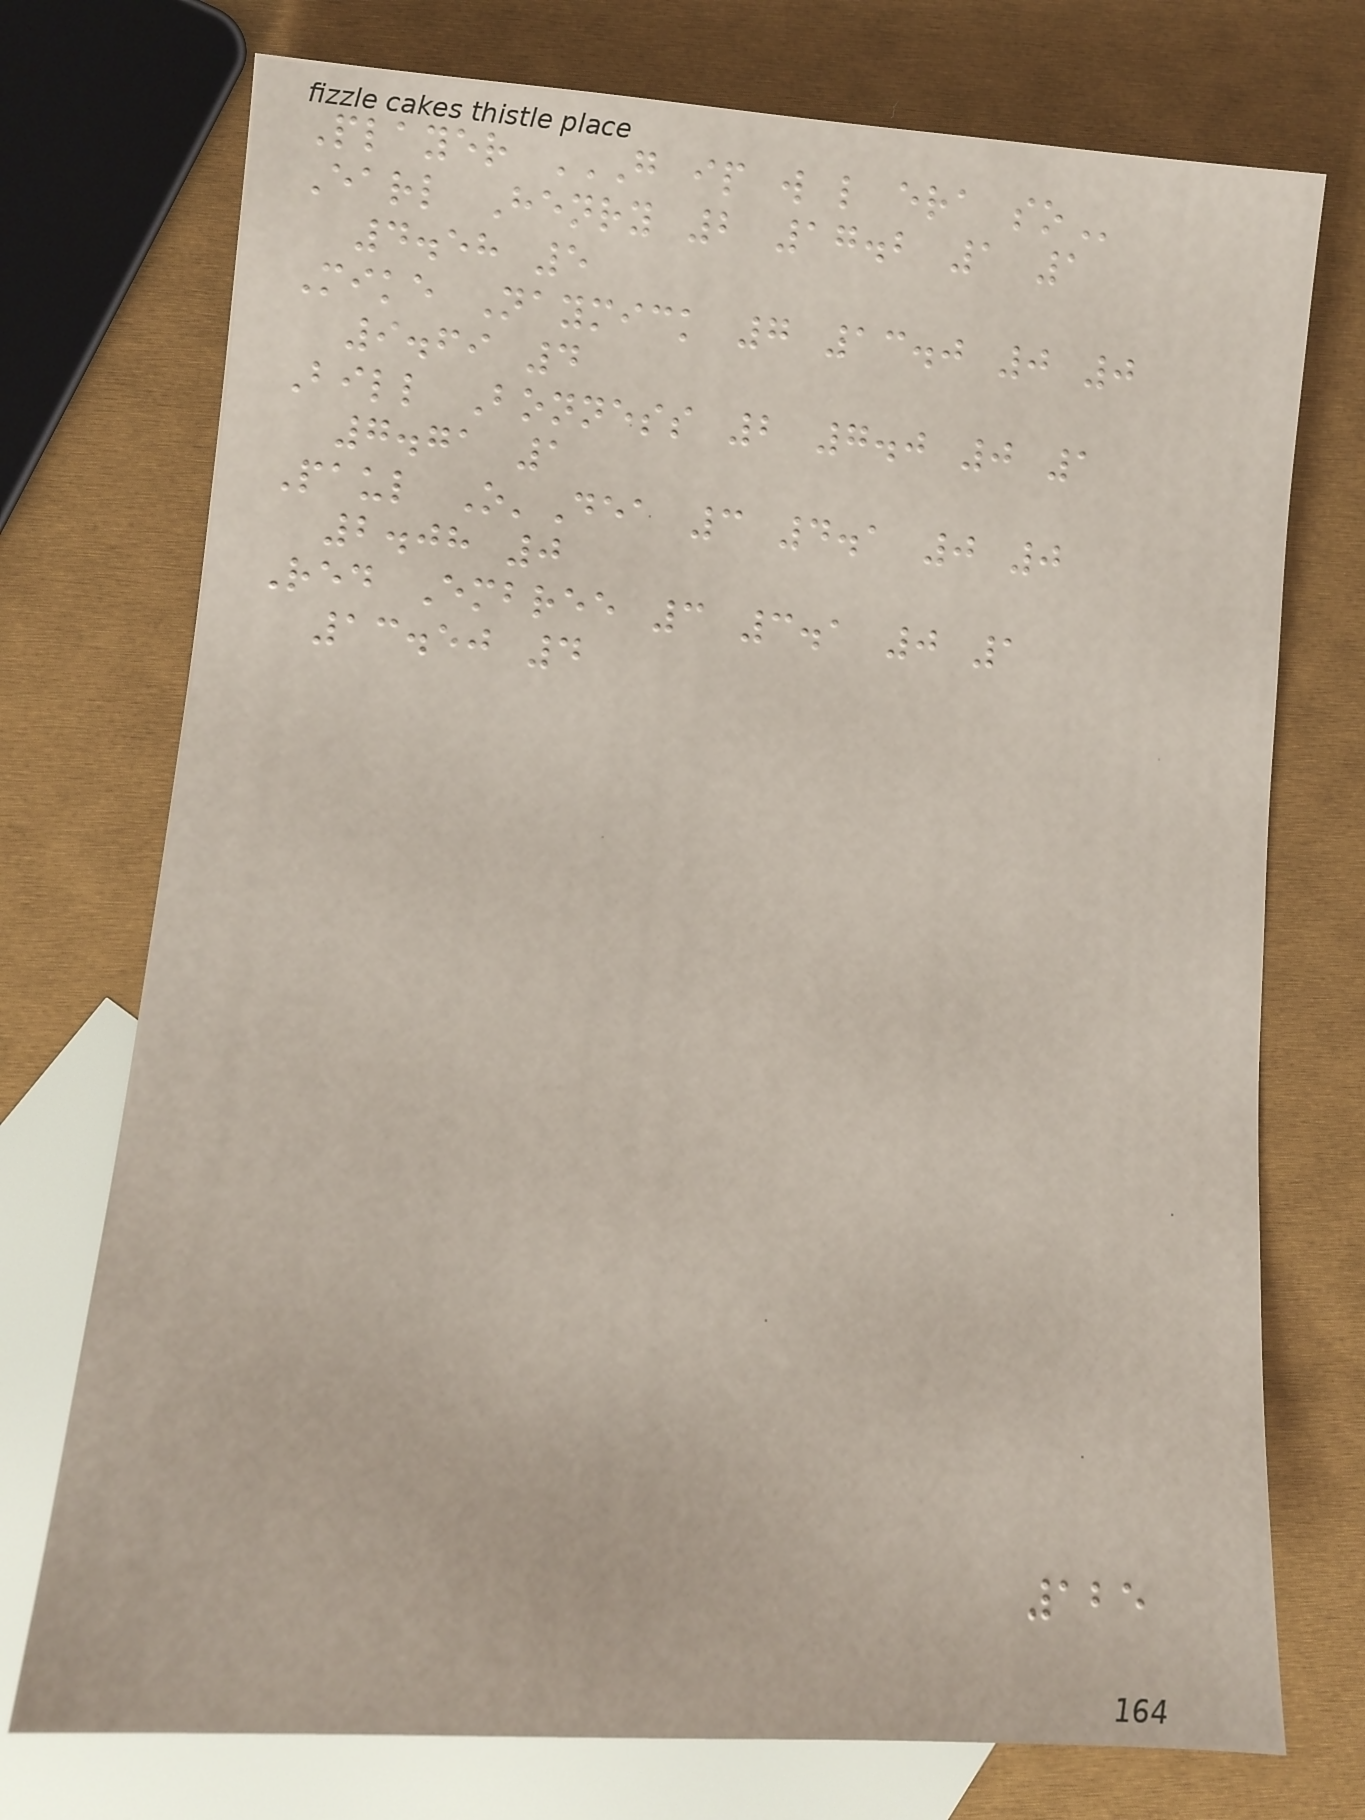Player G IP W L ERA SO
Earl Henry 2 17.2 1 1
4.58 5
Mike Naymick 7 13.0 0 0
9.69 4
Bill Bonness 2 7.0 0 1
7.71 1
Paul O'Dea 3 4.1 0 0
2.08 0
Red Embree 3 3.1 0 1
13.50 4
125
